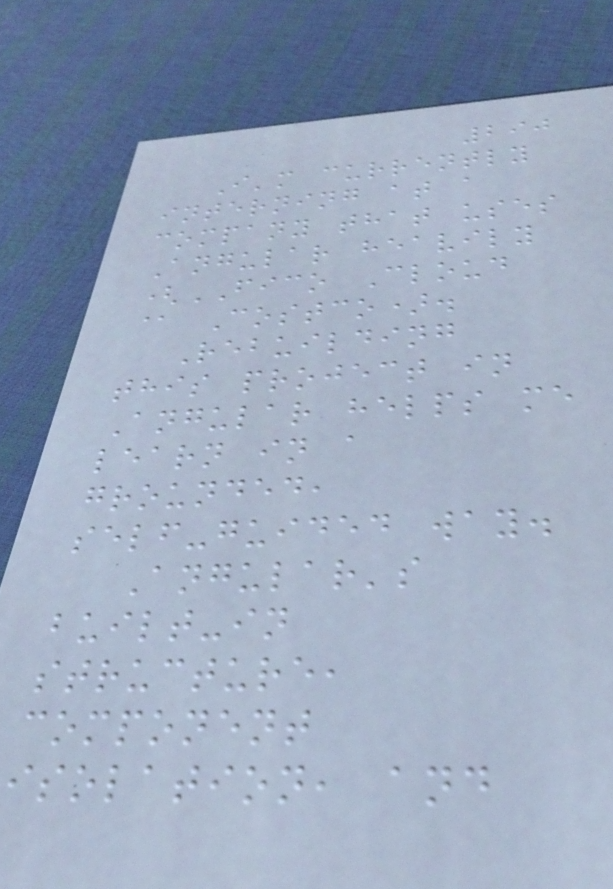290
I'm currently
interning at a
company that uses
Angular heavily
(FICO Cloud
@ Costco).
Rebuilding
this project in
Angular helps me
learn in a
grounded,
self-guided way.
Angular's
built-in
structure,
component
isolation, and
